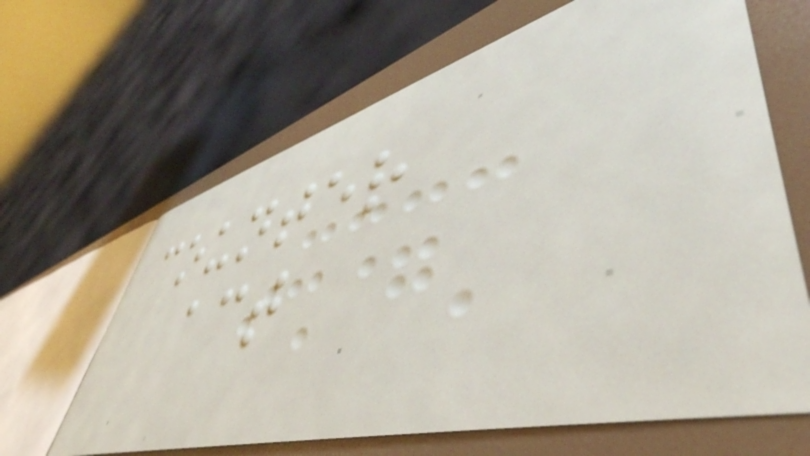counter
act
